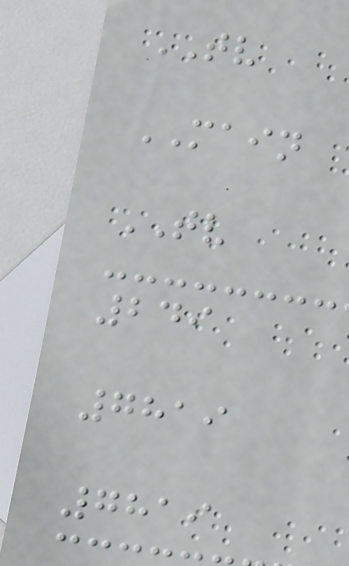TV
MAIN
TV
249
7819
7819
